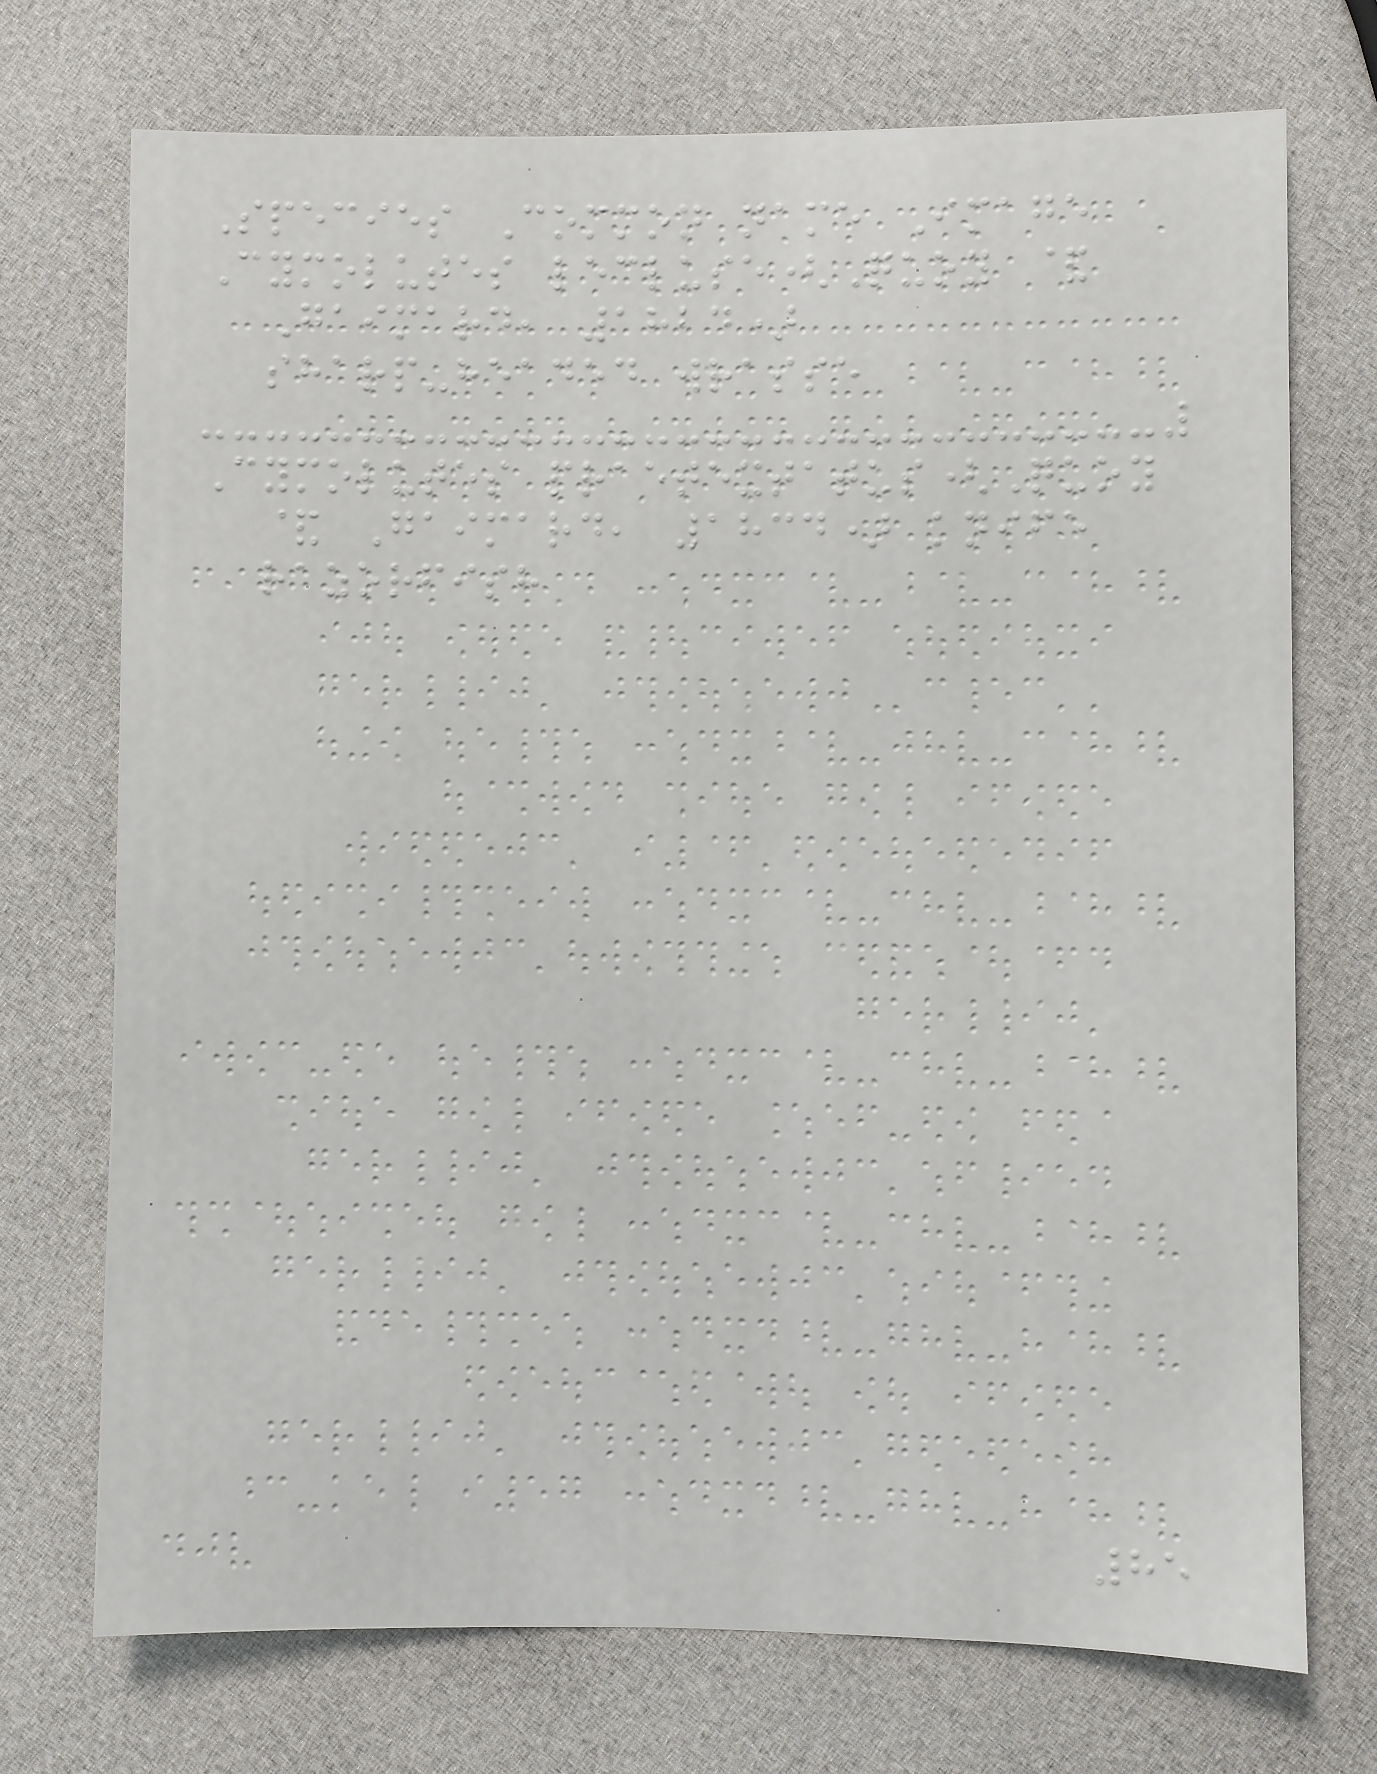Species Common name Image
Cymolutes lecluse(Quoy &
Gaimard, 1824)
sharp-headed wrasse
Cymolutes praetextatus(Quoy
& Gaimard, 1834) knife
razorfish
85
